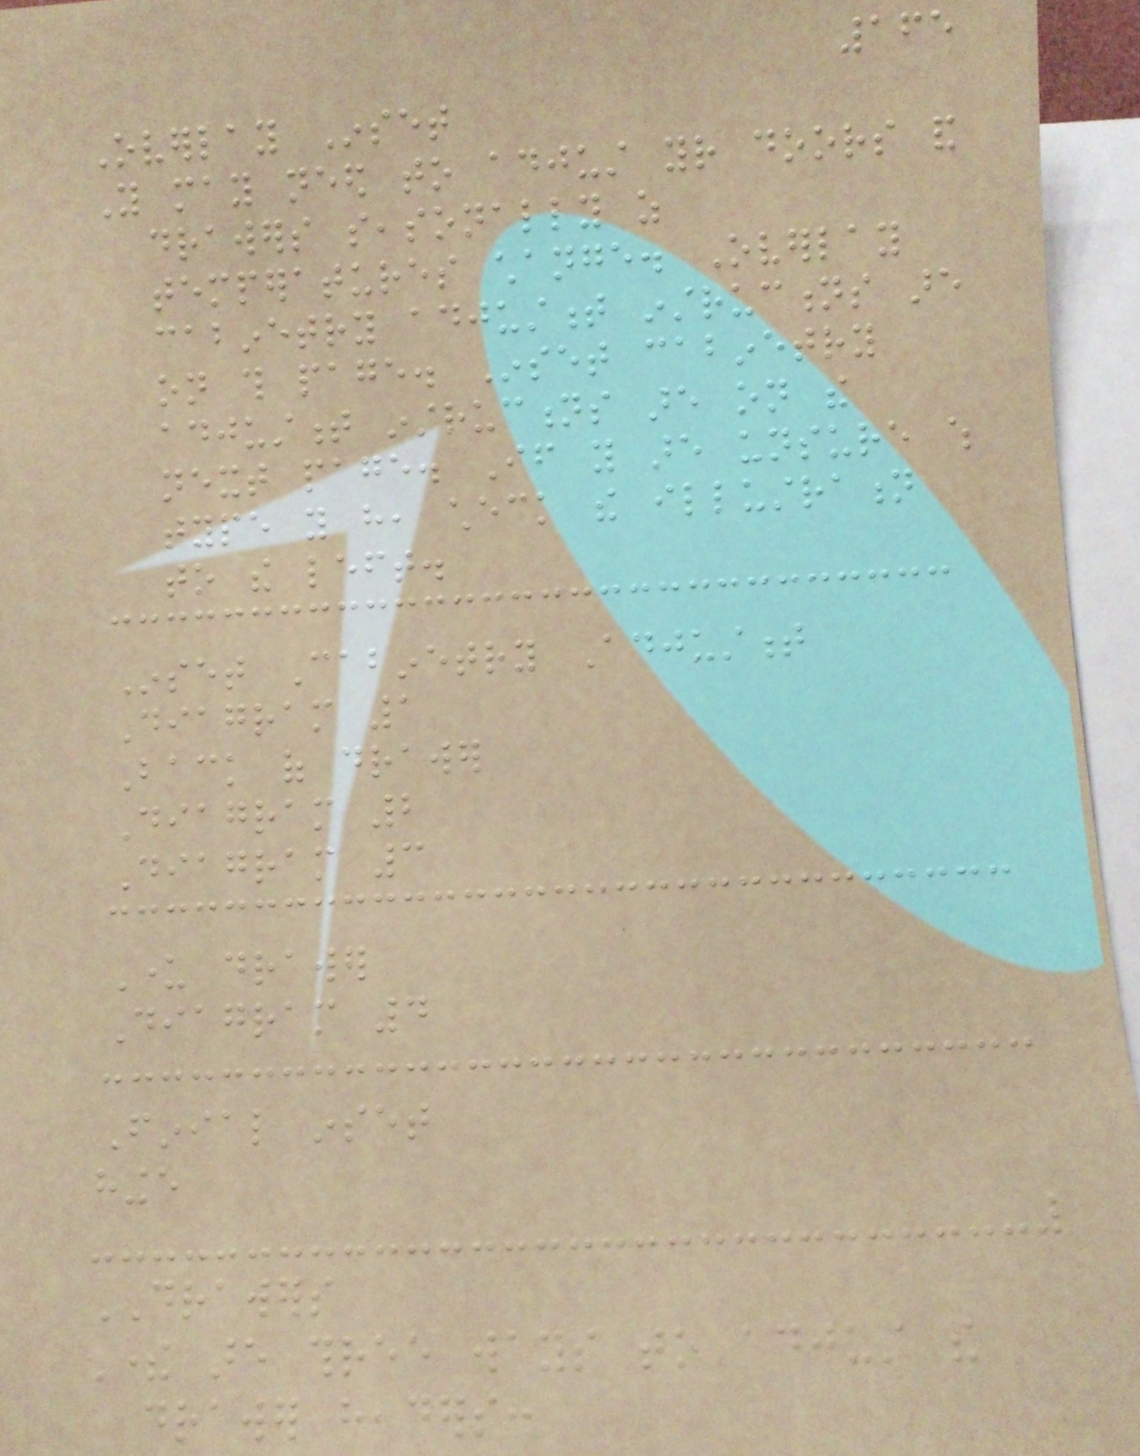165
Overlay Inset
You may need to adjust your doors and
drawers seasonally as
temperatures change. Overlay
cabinetry adjustment instructions are
on this page. Inset cabinetry
adjustment instructions are on the
next page. If you are unsure which
type you have, check the illustration
to the left.
Inset Cabinetry Adjustment
Diagram 1
Back of drawer
Diagram 2
Diagram 3
Under drawer
Diagram 4
Finial inset
hinge
DRAWERS
There are three ways to adjust the
drawer headers:
